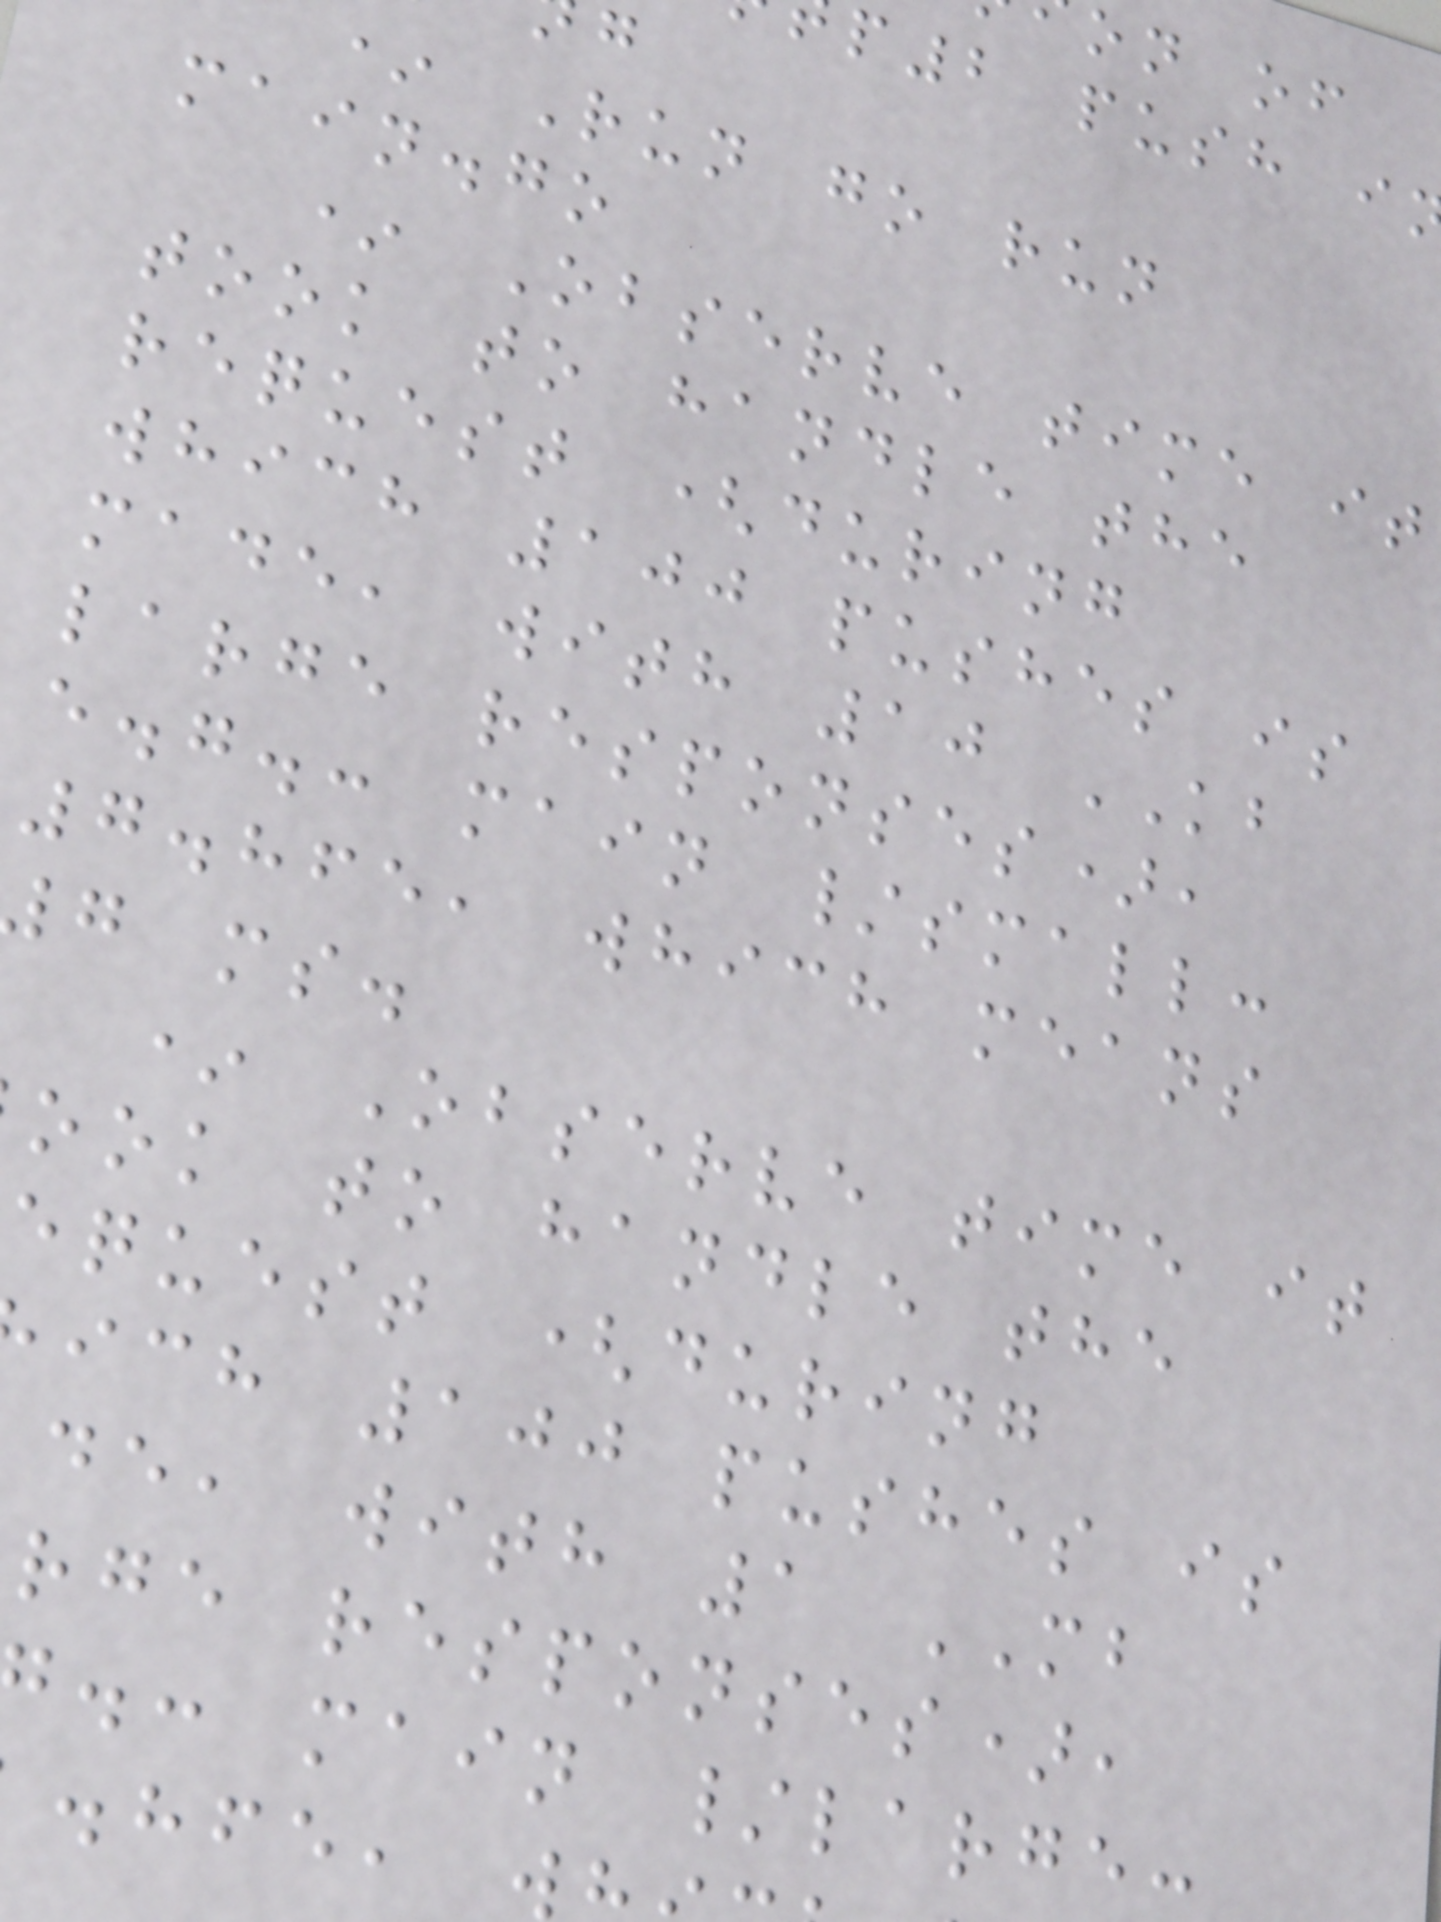on of
p2 push i
* Run go run
main.go
* Observe time it
took to handle the
request (during
which 100 pushes is
made, with 10 KB
large responses),
e.g.: main /small:
7.865, which means
g ms.
* Observe time it
ook to handle the
equest (during
ich 100 pushes is
de, with 1 MB
rge responses),
.: main /large:
.hfe,
